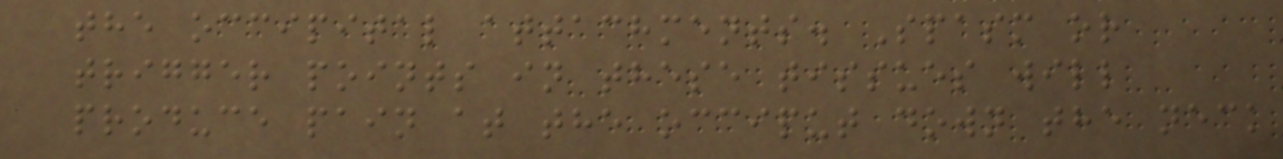the occipital attachments. Spasm or
trigger points in these tissues will
produce pain at the occiput down the neck
